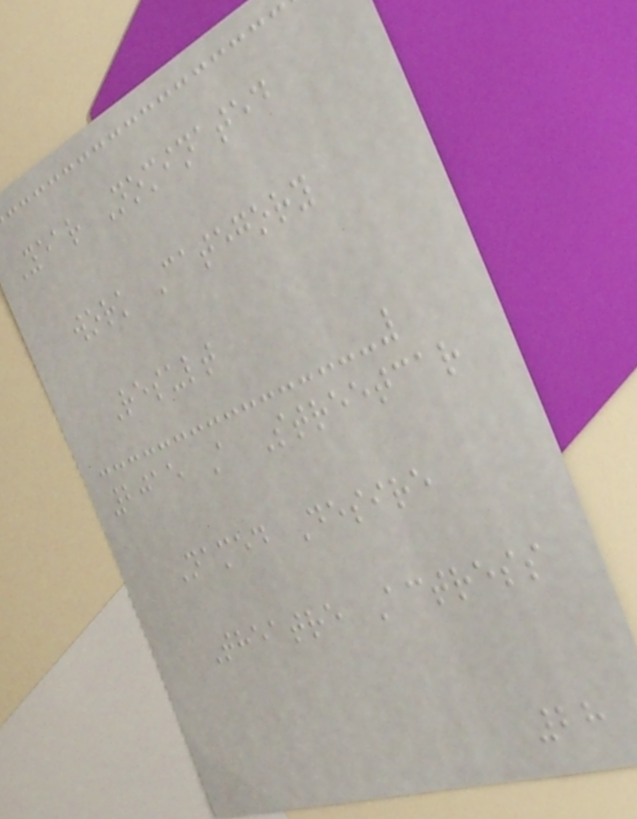Year Nominated
work Category
Result
2015 A Streetcar
Named Desire
Theatre Actress
28
